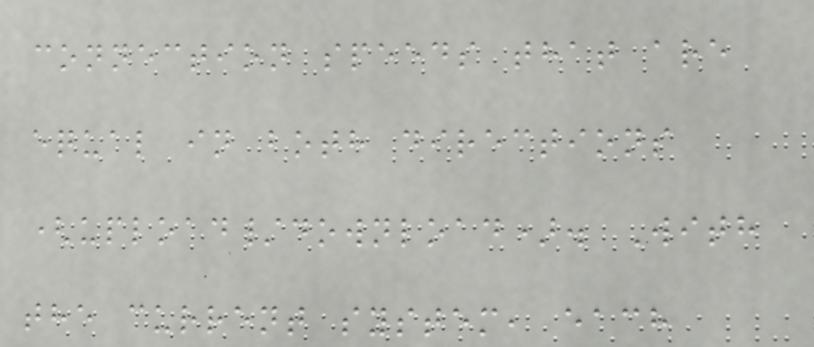connection speeds that are
equal in both directions
(upload/download). With
the current system, each
